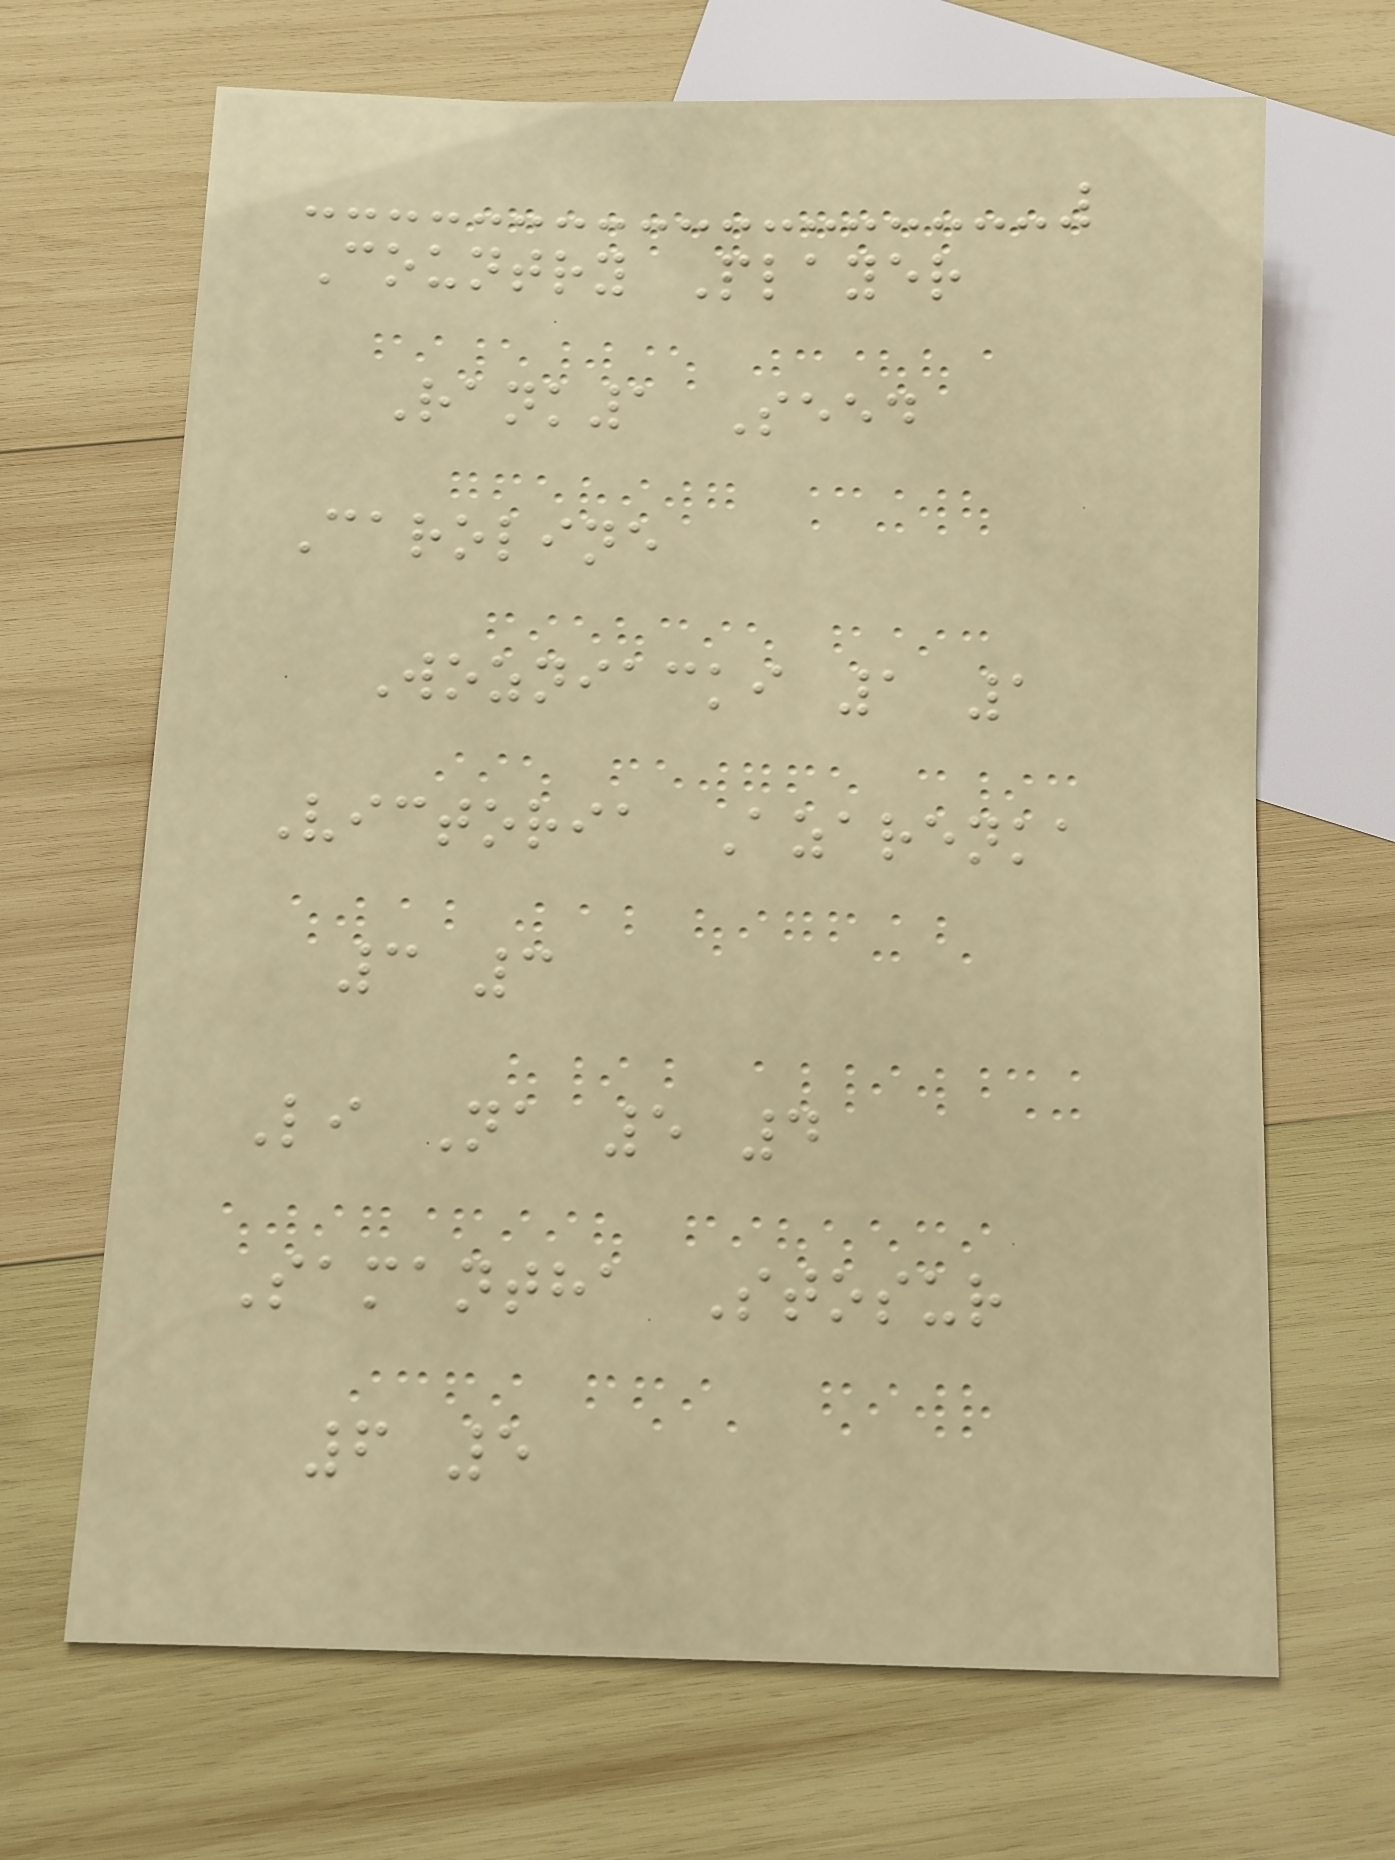Country Player
Rank1 Seed
Caroline
Wozniacki 1 1
Victoria Azarenka
3 3
Li Na 5 4
Samantha Stosur
6 5
